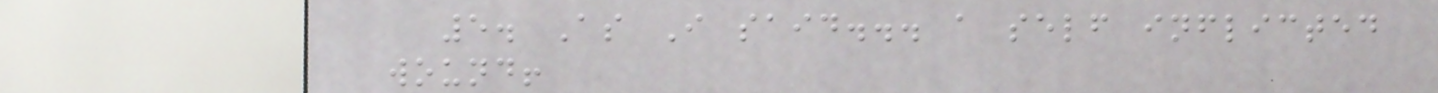5. As I said... a self inflicted
wound!
